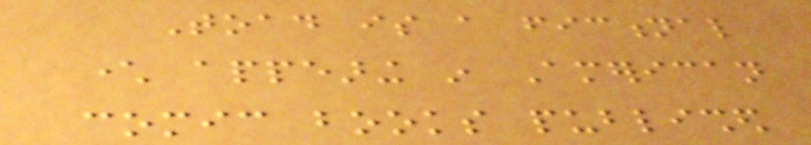Toad is a fictional
character appearing in American
comic books published
